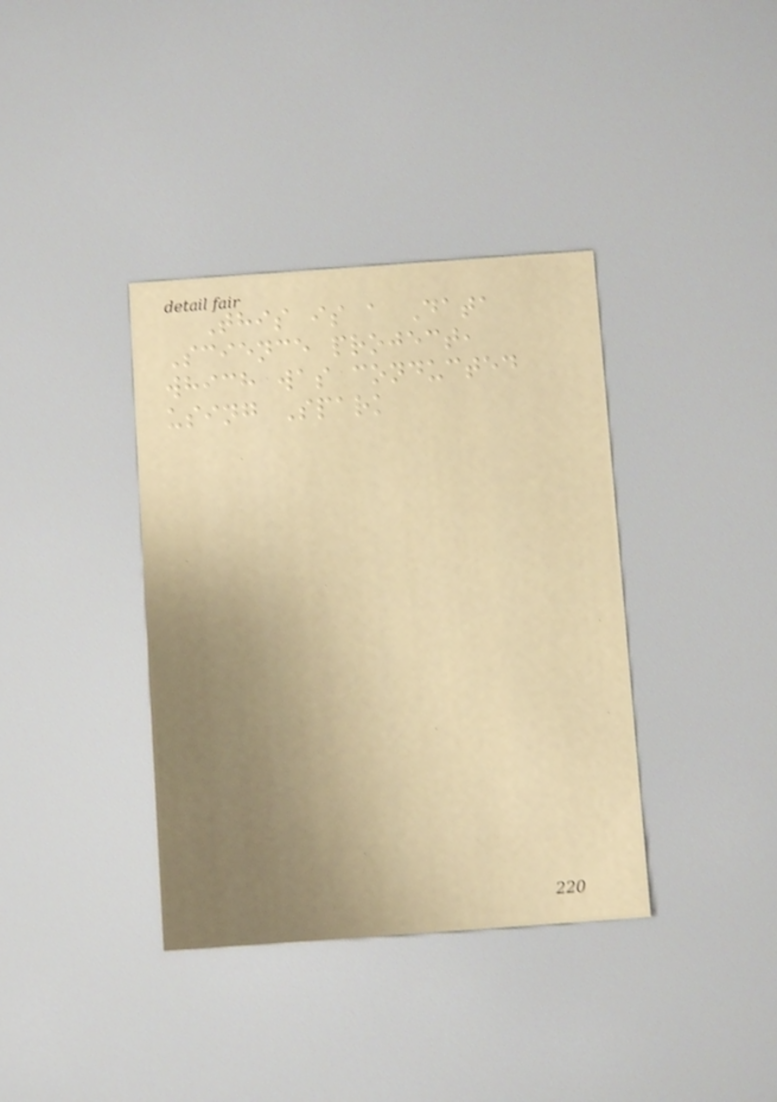This is a Data
Science project,
which was conducted
using Spark
